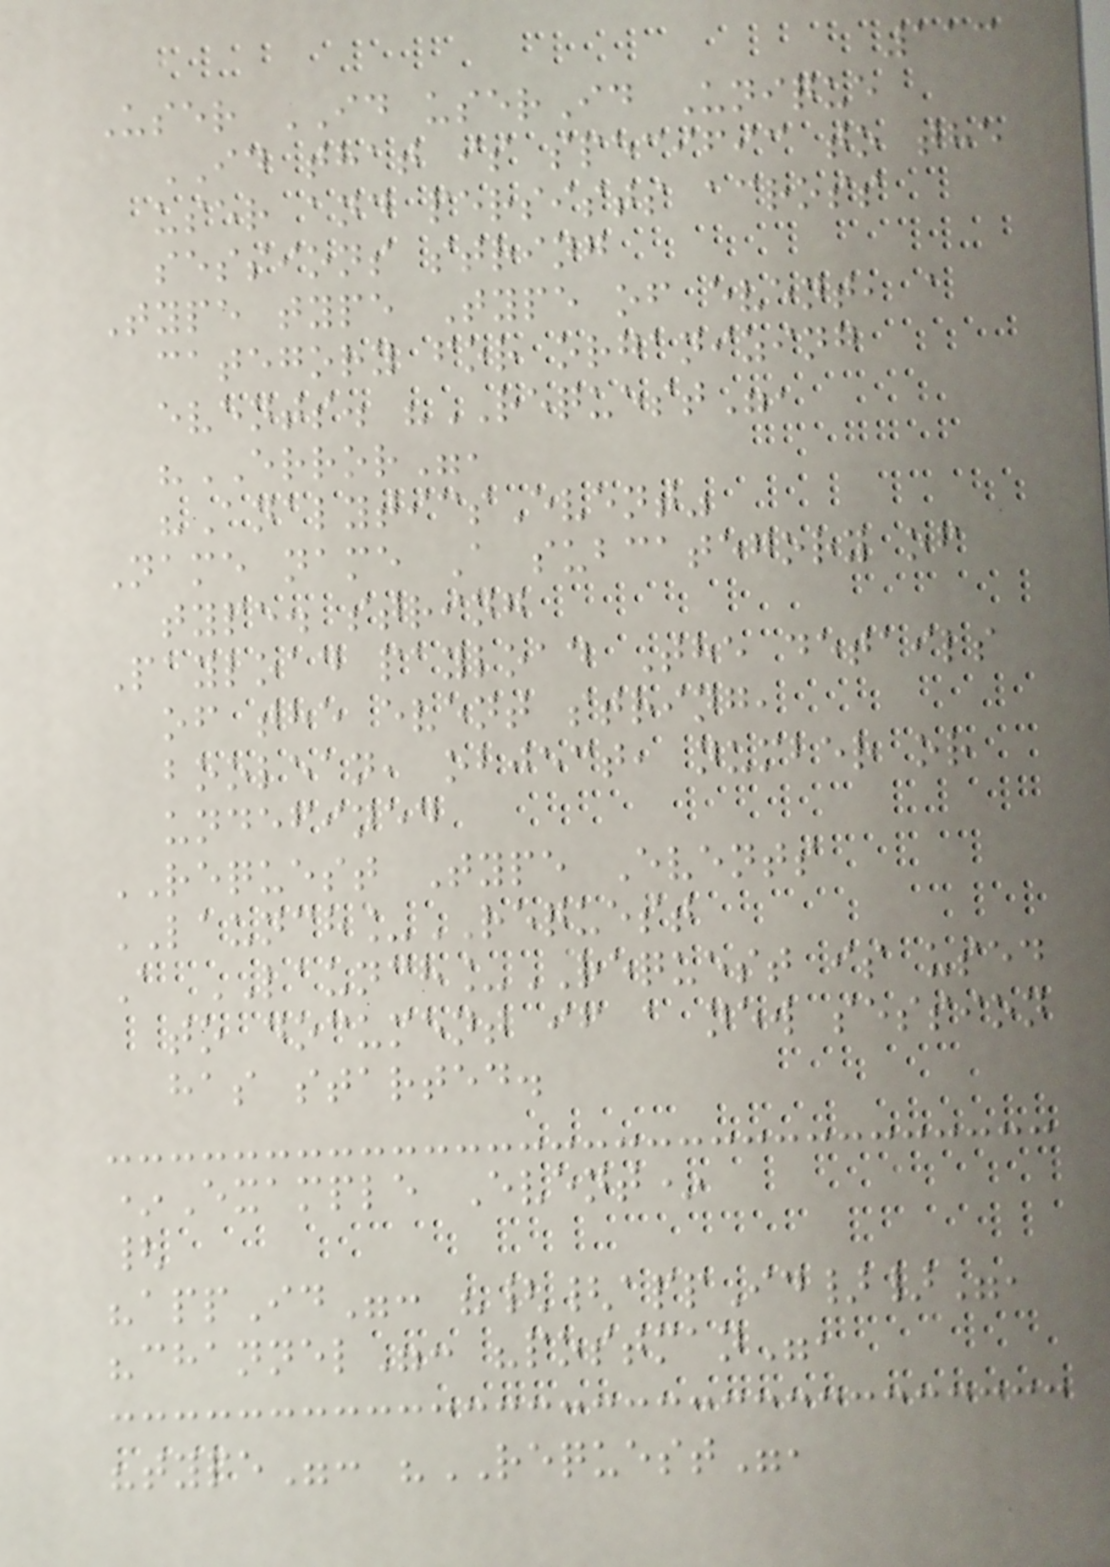113
User ID userId Unique
ID that is specific to the
user and persists across
sessions string
Type type Type of event, a
category for organizing
events. "REQUEST",
"ERROR",
"AnalyticsEvent"
Name name A subcategory of
type. string
Payload payload The details
of the event string,
boolean, object, number or
undefined
REQUEST Type Events
LAUNCH_REQUEST
A LAUNCH_REQUEST is used
to document if a new session
has started.
*Example Event*
{
"appId": "{{appId}}",
"channel": "postman",
"type": "REQUEST",
